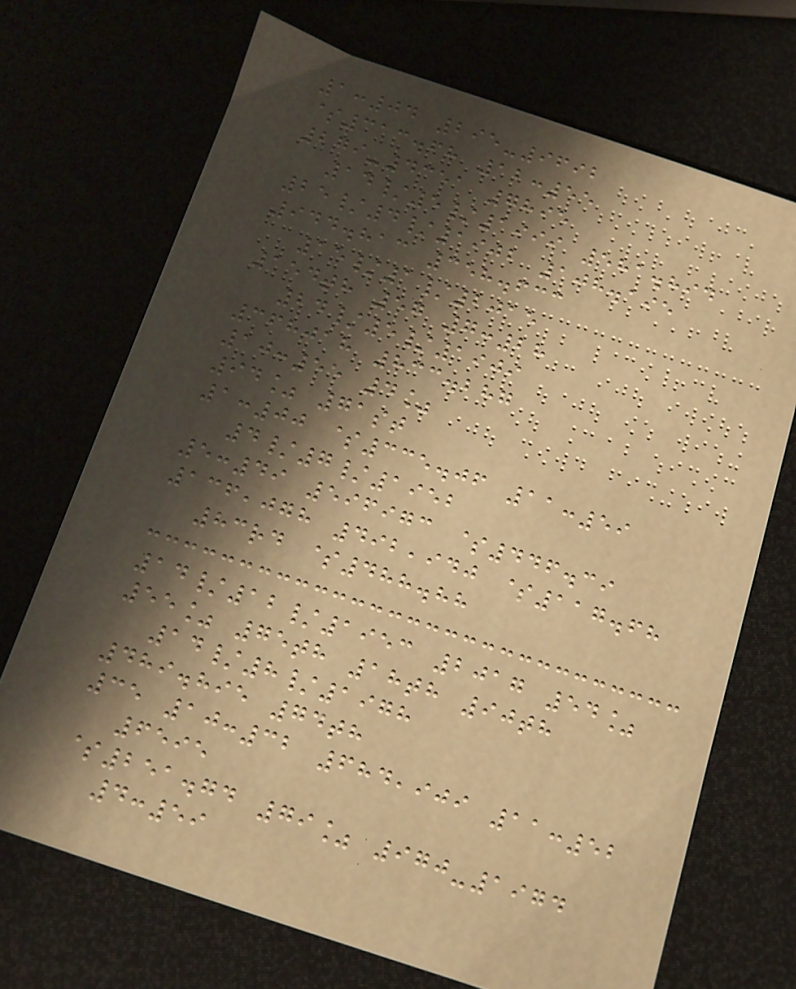1:04 295-9692
$313.68 12:55
279-4351 7895
14/5/1999 581.894
25/4/1902 108.195
944.813 358.633
15/1/2015
154th 57 7:28
24/5/1909
368018 833.287
10:55 4%
94% 71st
1:00 $335.06 11:59
4/7/1952
5:49 596973 $446.39
136,078 492,940 $117.68
83rd $488.88
14/12/1953 2017 54%
55% 75th 18th 90th
14/8/1978
489.895 74th
35 10:32 684,909 11:52
6595
$251.74 79% 970-1974
4:59
